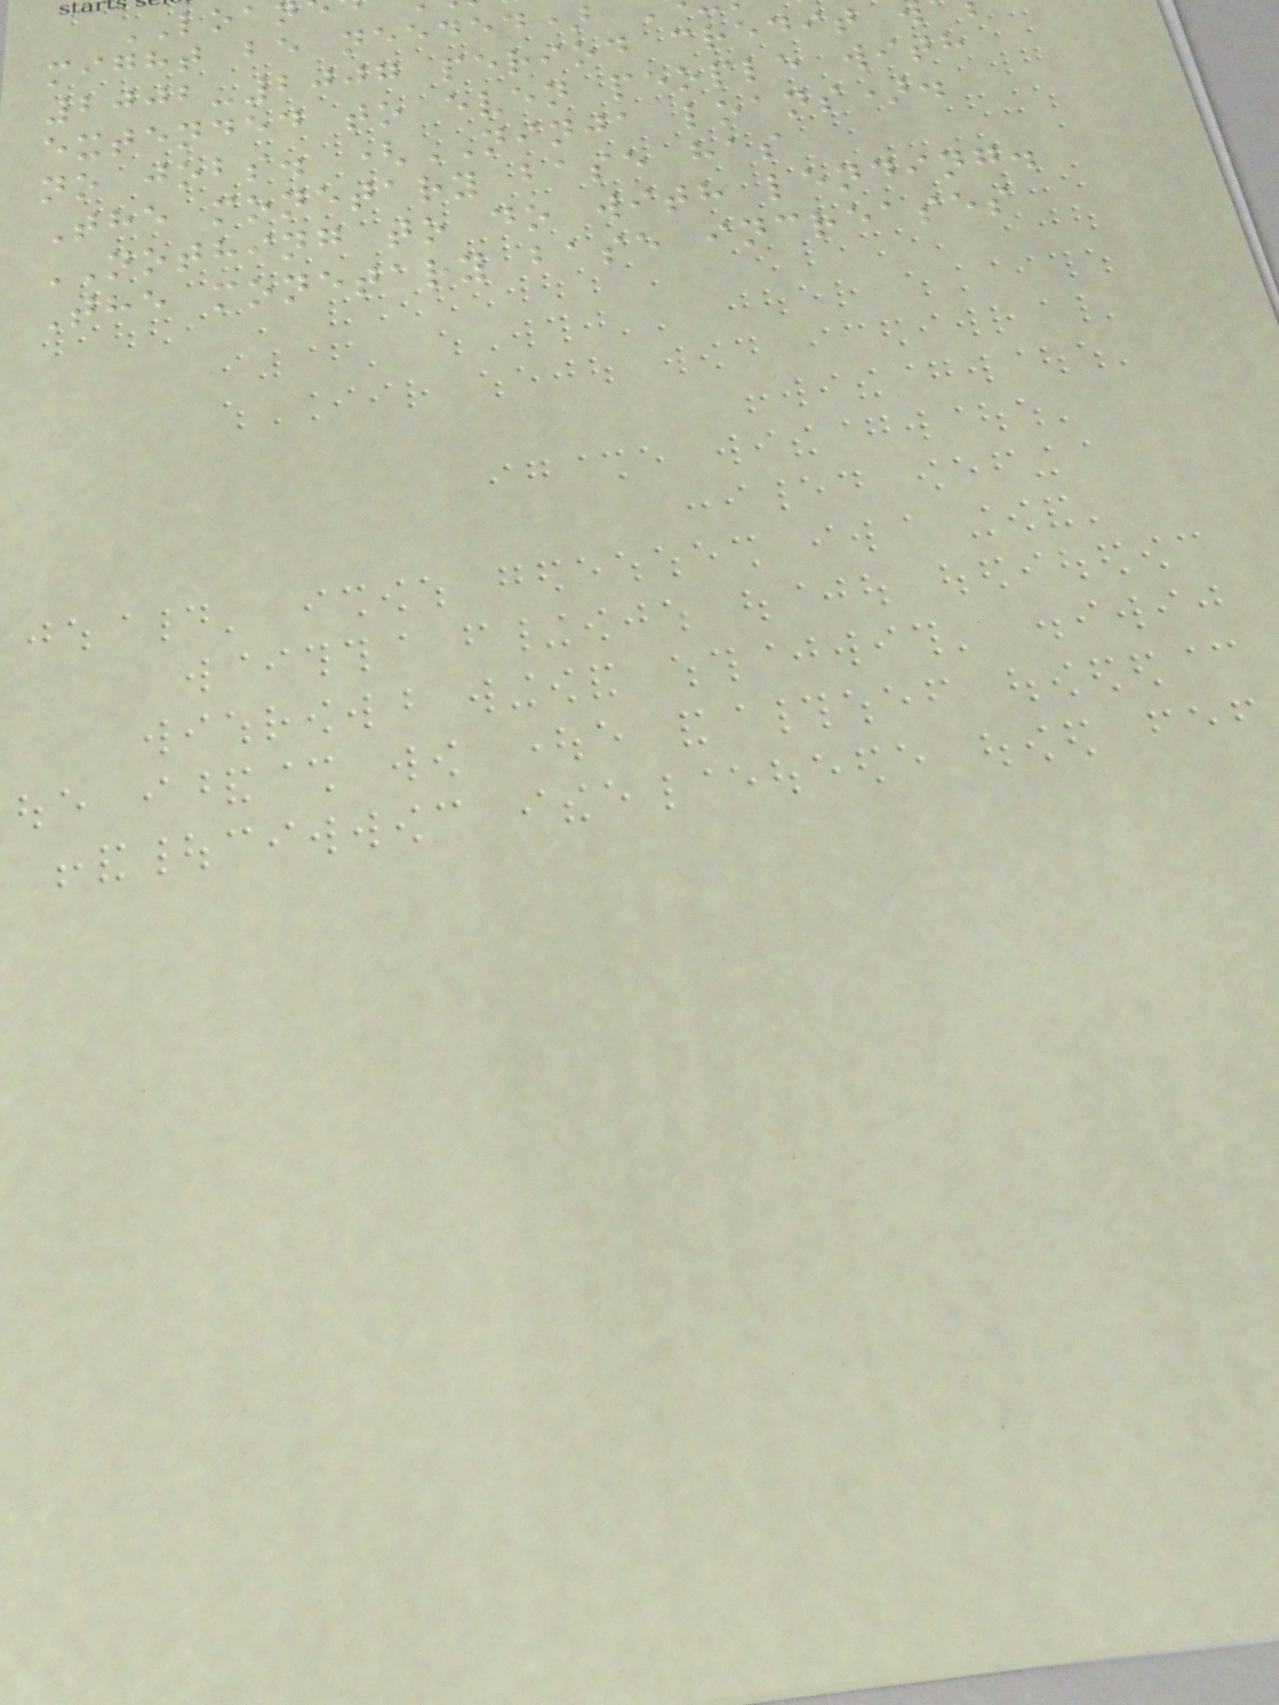might be needed)
2002-2007 period credit
extended to even people with
no jobs. (NINJA loans).
The monetary base has
NOTHING to do with lending.
The monetary base increases
